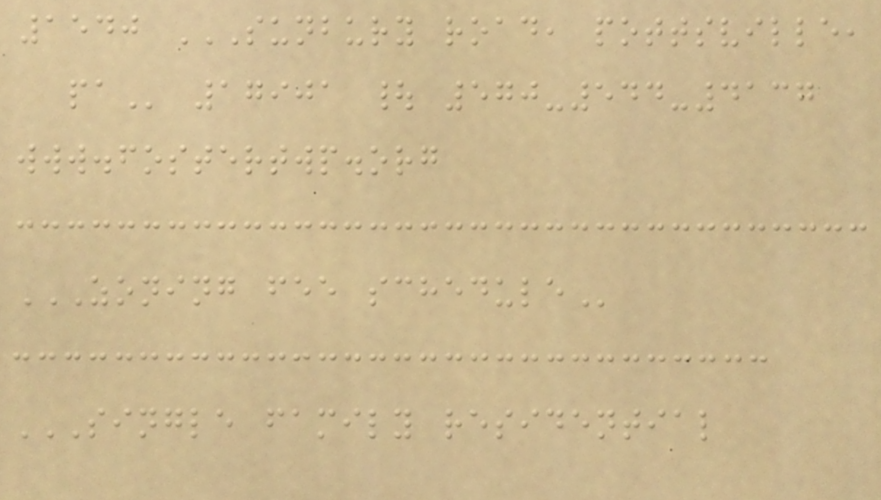1540 SUNBURY ROAD, POTTSVILLE,
PA 17901 | 570-544-4137
www.fostertwp.org
ZONING FEE SCHEDULE
SINGLE FAMILY RESIDENTIAL
